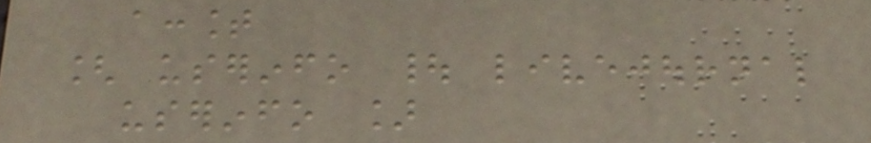account
[ userinfo | livejournal
userinfo ]
